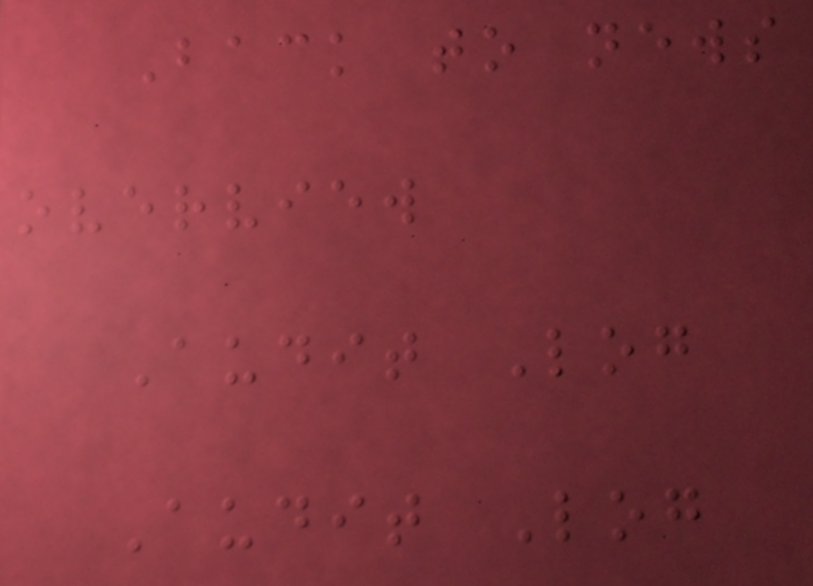Back to news
overview
Audit Log
Audit Log
